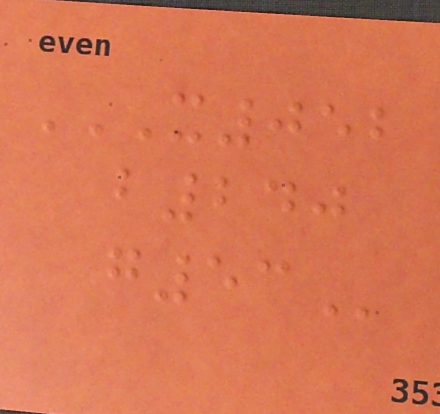X052
B240
G53
